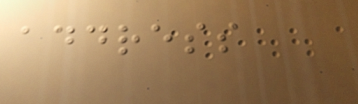address
